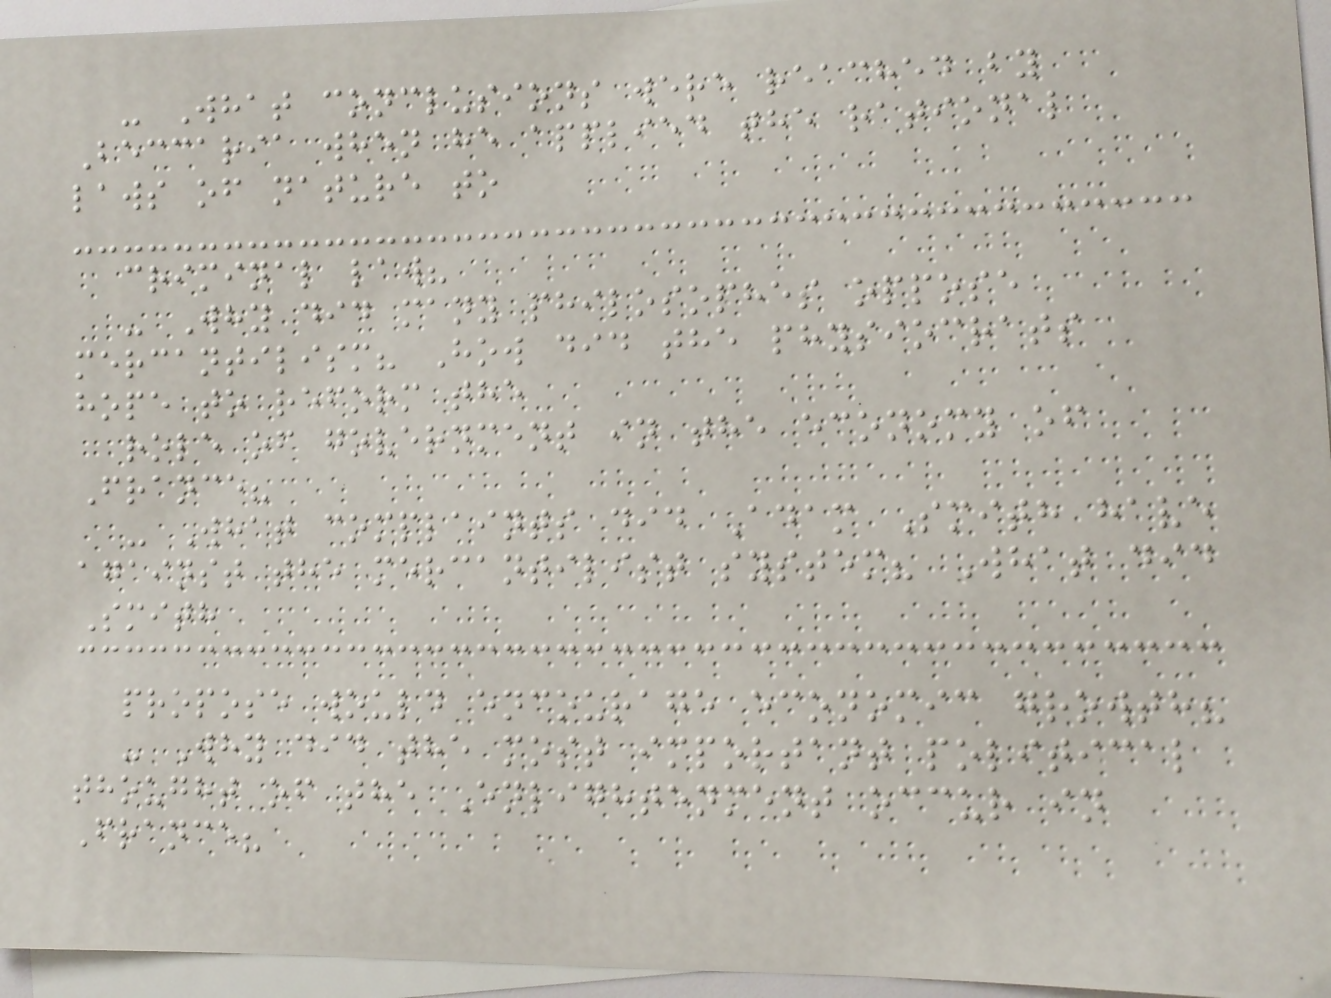- What conclusions were reached by
Beccaria when he applied the rational
laws of nature to
criminal law?
- Why did many philosophes oppose
mercantilism? How did the physiocrats
hope to reform the
role of government in the economy of
France?
- What complaints did Adam Smith have
against the mercantilist system? What did
Smith
propose would encourage economic growth?
- Why did the most important political
thought of the Enlightenment occur in
France?
